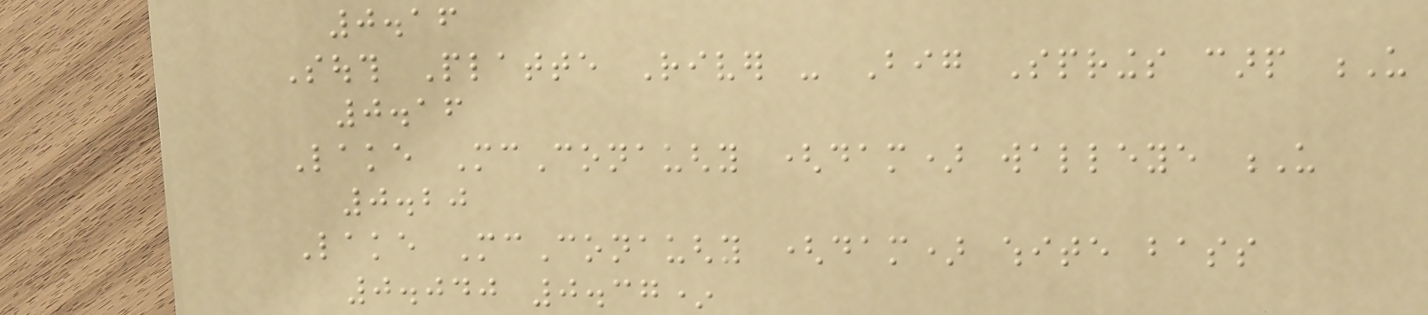0.16
South Platte River - Big Springs carp U
0.16
Lake McConaughy (dam) walleye U
0.20
Lake McConaughy (dam) white bass
0.040 0.37*
